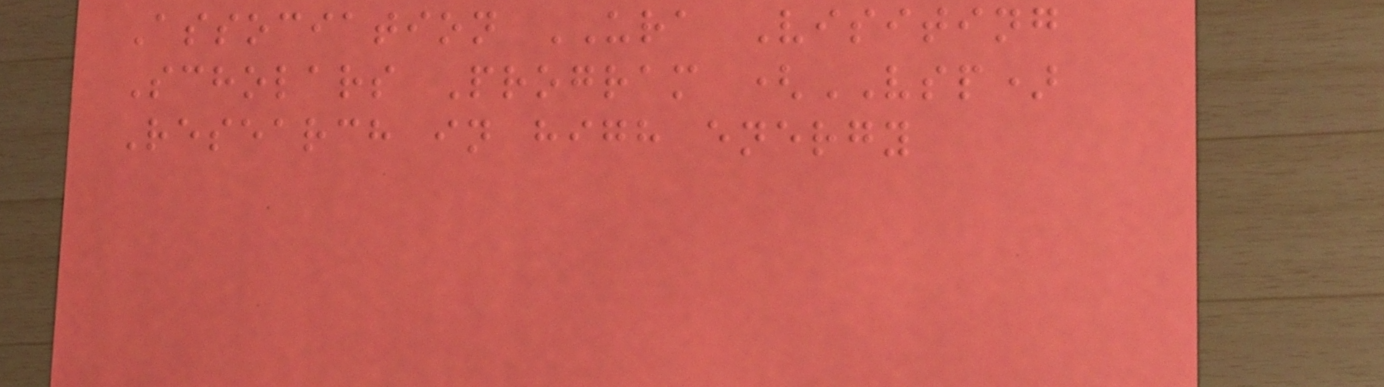Association URA Visiting
Scholars Program (VSP)
Research in high energy
